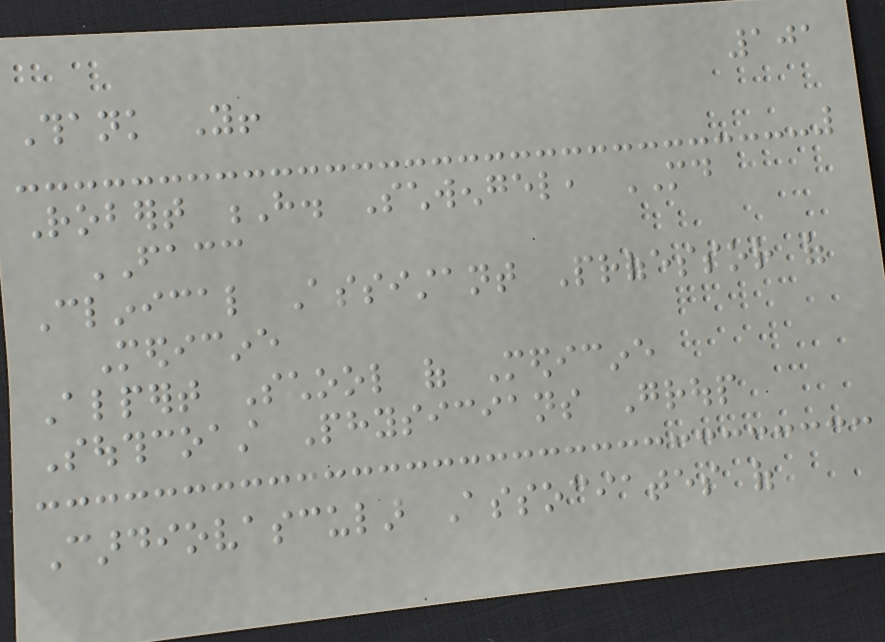101
Thank You!
Robert H. Schwengel, MD
FACC
Clinical Assistant Professor of
Medicine
Alpert School of Medicine
Southcoast Physicians Group
Cardiovascular Associates of
